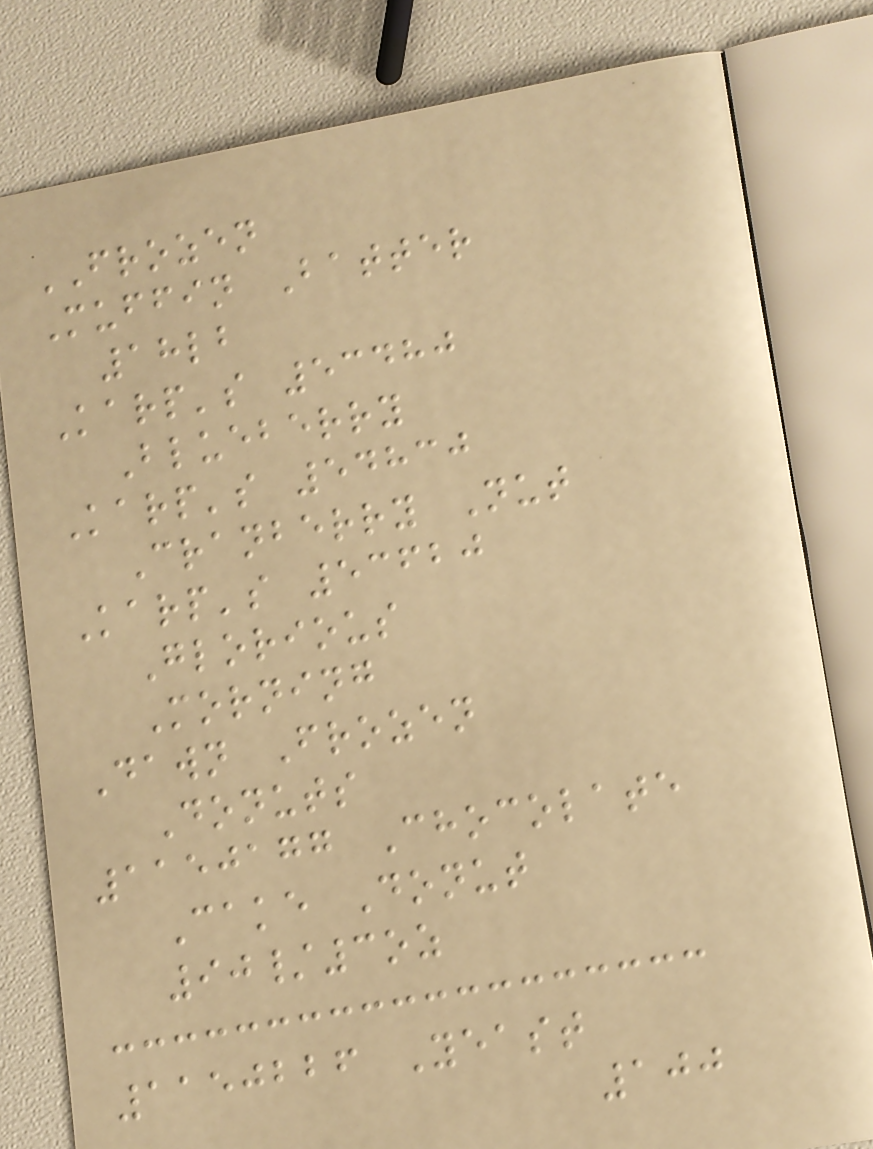FROZEN
Muffin Batter
18lb
Karp's 53480
Blueberry
Karp's 54830
Cranberry Nut
Karp's 53620
Glorious
Morning
Dawn Frozen
Donuts
1150177 Chocolate
Cake Donut
90/3oz
1150226 Yeast
100
